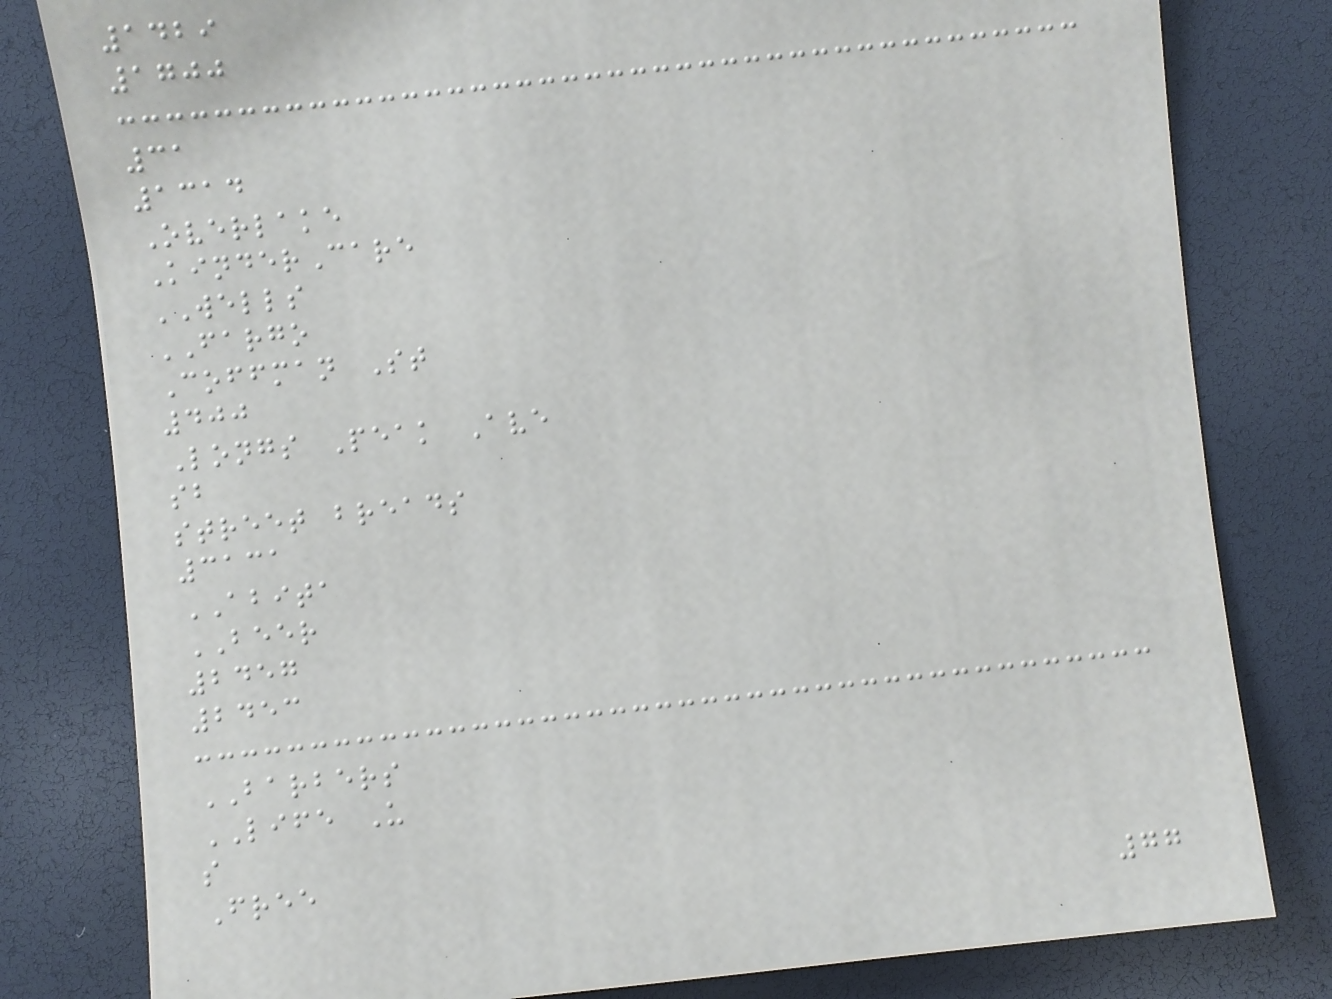1429
1700
31
1314
Overlake
KinderCare
WELLS
FARGO
Coffman St
400
Longs Peak Ave
sb
street breads
3131
ABITA
BEER
2457
2453
BARBERS
LIFE U
s
Free
77
